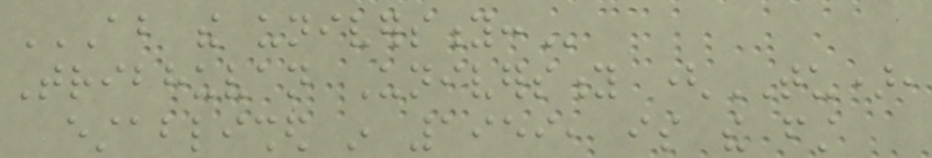ABOUT THE UNIVERSITY:
Tribhuvan University (TU),
established in 1959, is the first
